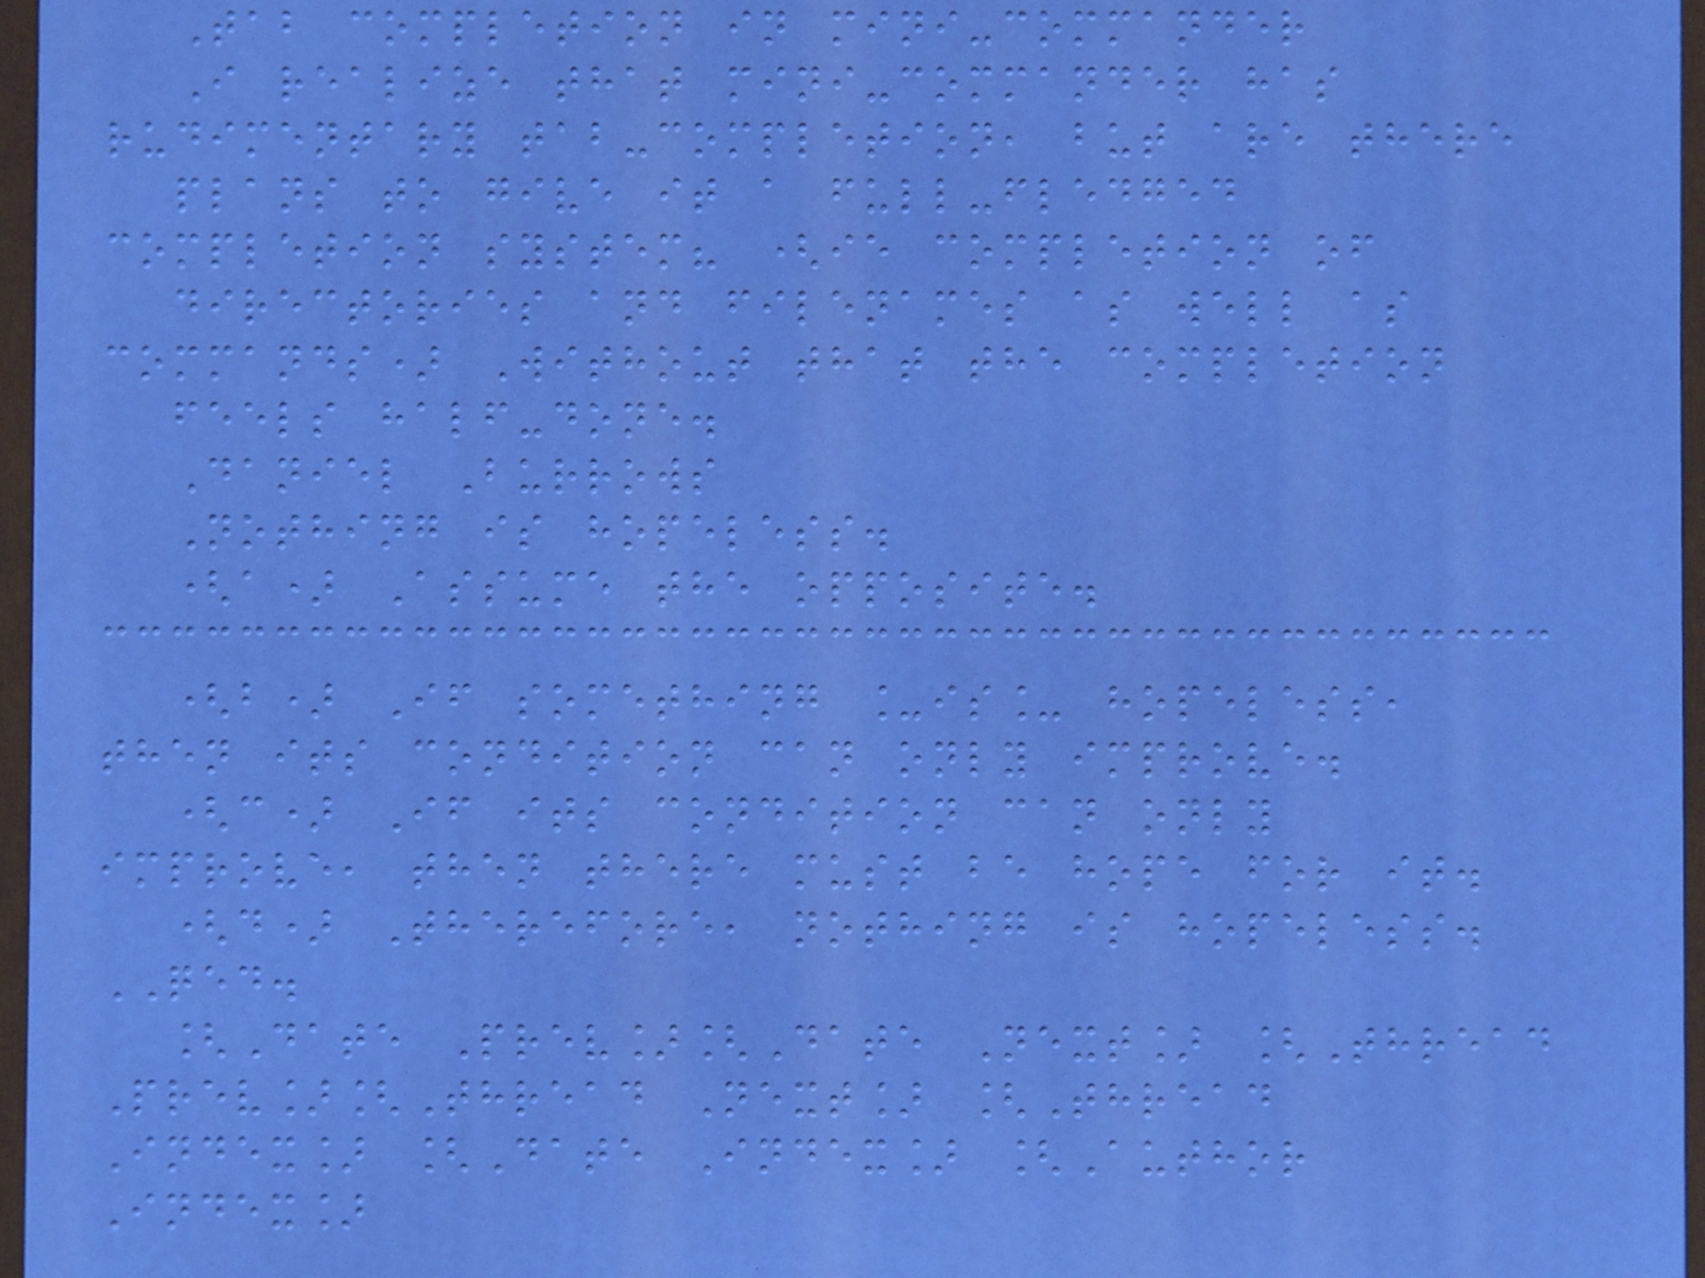Tab completion in mini-commander
I realize that mini-commander has
rudimentary tab-completion, but are there
plans to give it a full-fledged
completion system? (ie completion of
directories and filenames as well as
commands) Without that the completion
feels half-done.
Daniel Burrows
Nothing is hopeless.
(a) Assume the opposite.
(b) If something _is_ hopeless,
then its condition can only improve.
(c) If its condition can only
improve, then there must be hope for it.
(d) Therefore, nothing is hopeless.
QED.
[Date Prev][Date Next] [Thread
Prev][Thread Next] [Thread
Index] [Date Index] [Author
Index]
